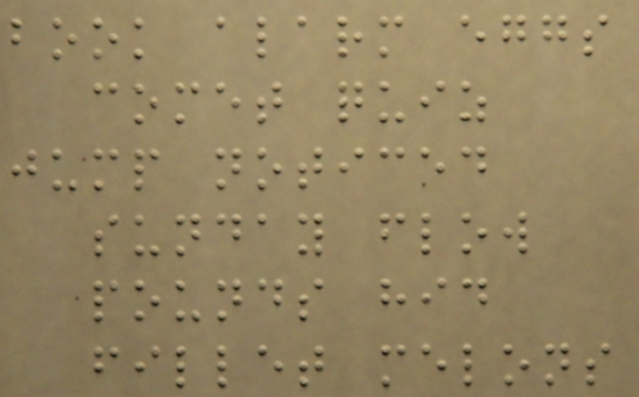book alarm eggs
comet quiz
jump noticed
sunday flow
pounds hid
fillet melons
